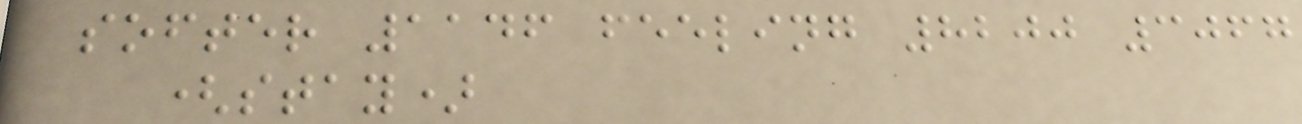softer 1146 feeling 8200 3067
(stay)
